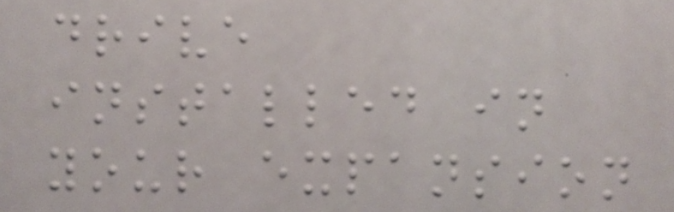drive
installed in
your expansion
